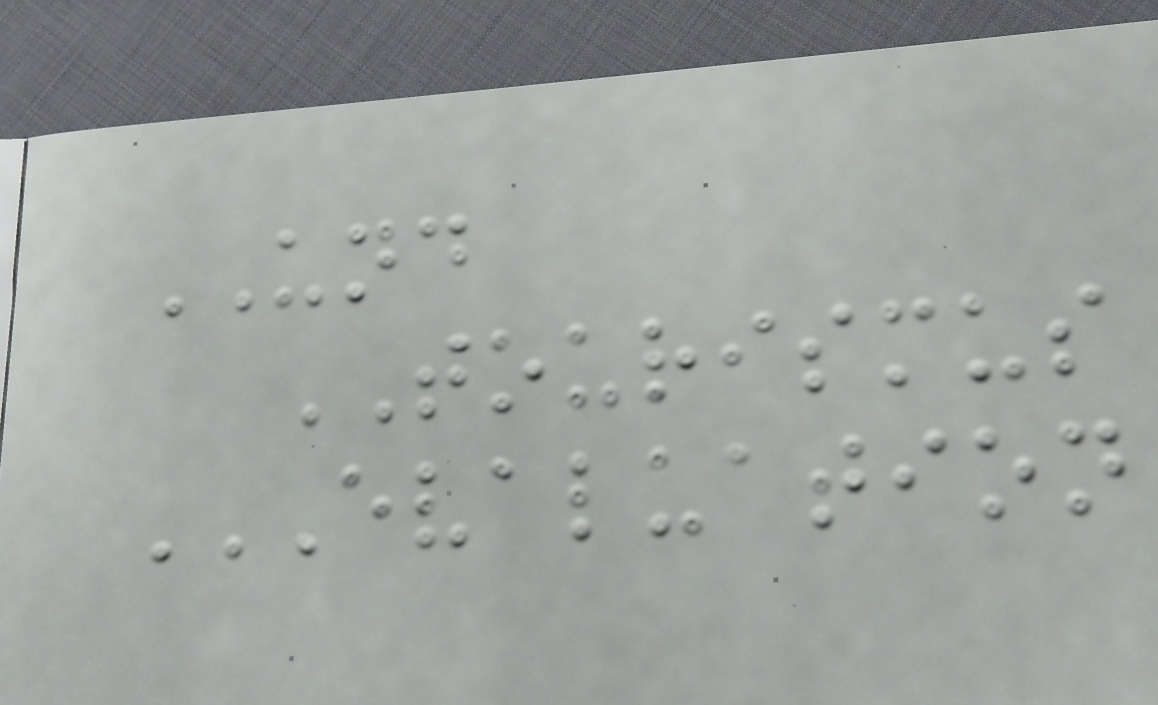UND
TOURISMUS
EVALUATION
